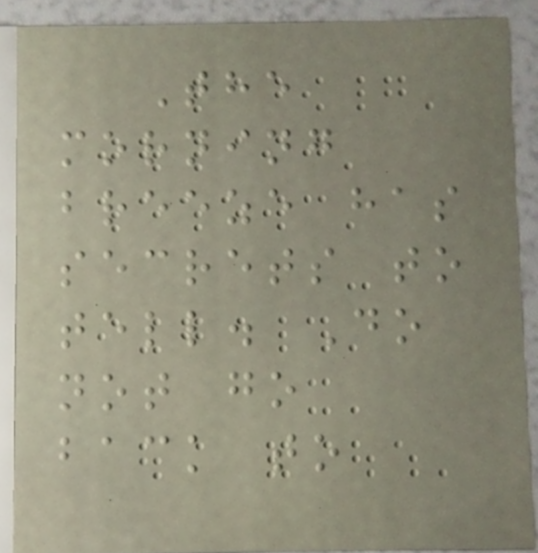The
morning
breeze has
secrets to
tell. Do
not go
back to
